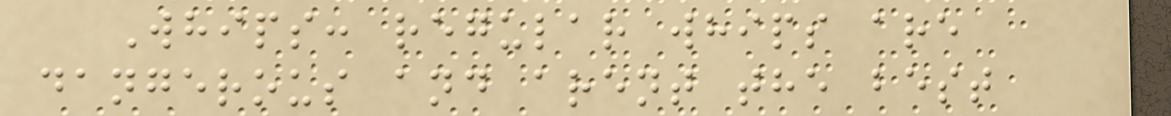Whips: regular whips are
dangerous and arent the best
